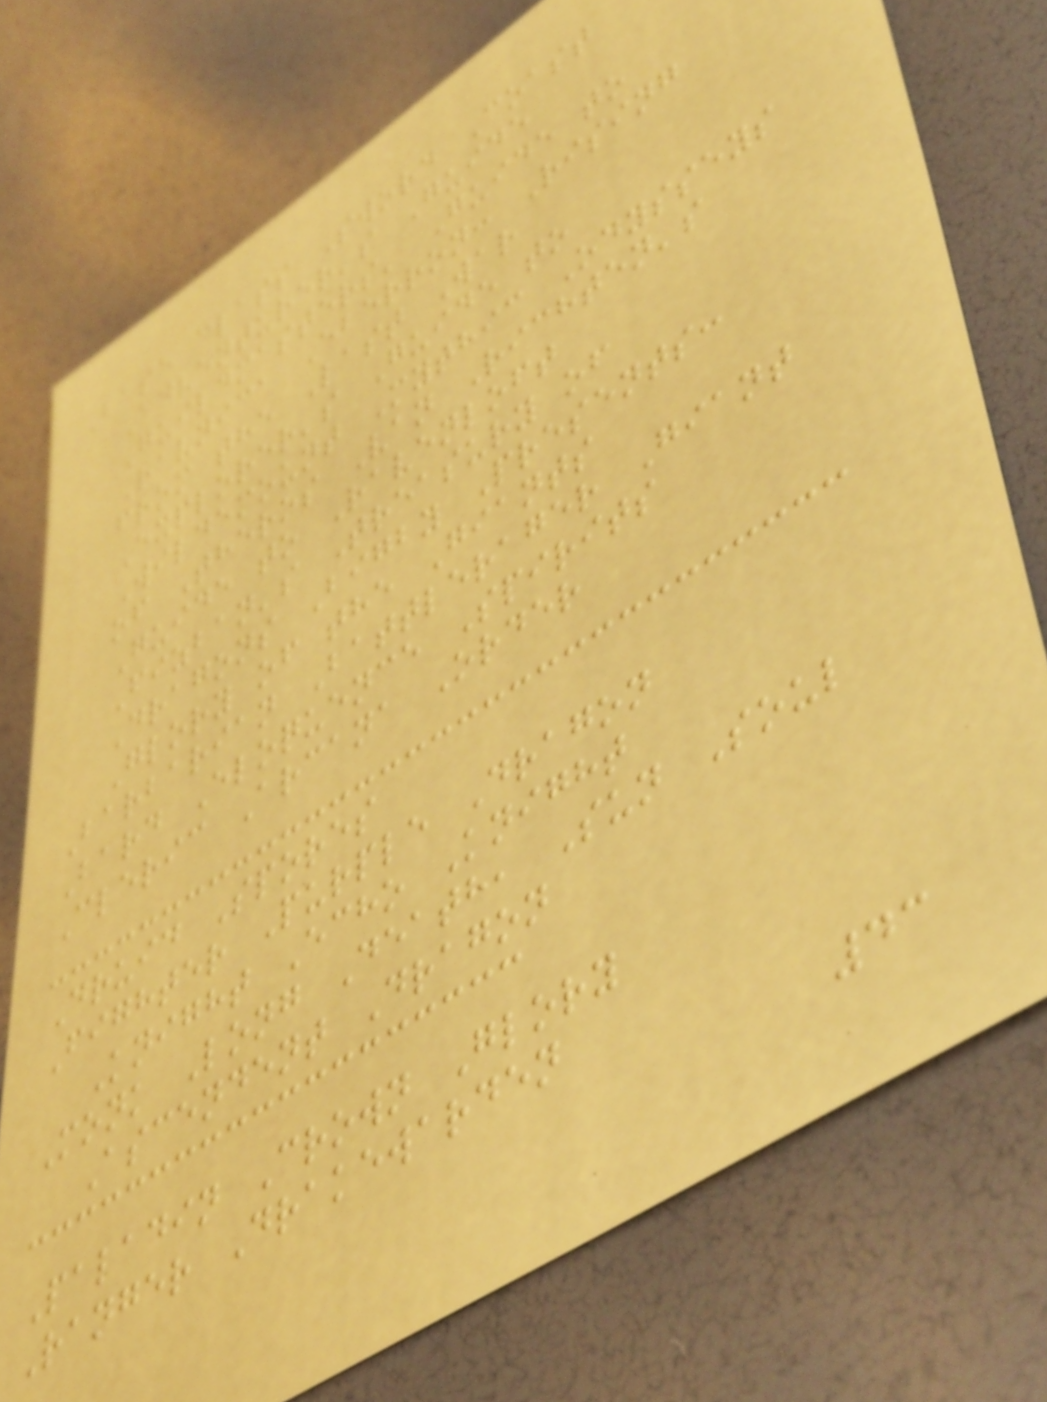Base class Sword Coast
Adventurer's Guide
Guildmasters' Guide to
Ravnica Eberron: Rising
from the Last War
Explorer's Guide to
Wildemount Mythic Odysseys
of Theros Van Richten's
Guide to Ravenloft
Fizban's Treasury of
Dragons Bigby Presents:
Glory of the Giants
Barbarian Battlerager Giant
Bard Eloquence Spirits
Cleric Arcana Order
Druid Spores
Fighter Purple Dragon
Knight Echo Knight
Monk Long Death, Sun Soul
Ascendent Dragon
Paladin Crown Glory
Ranger Drakewarden
43
